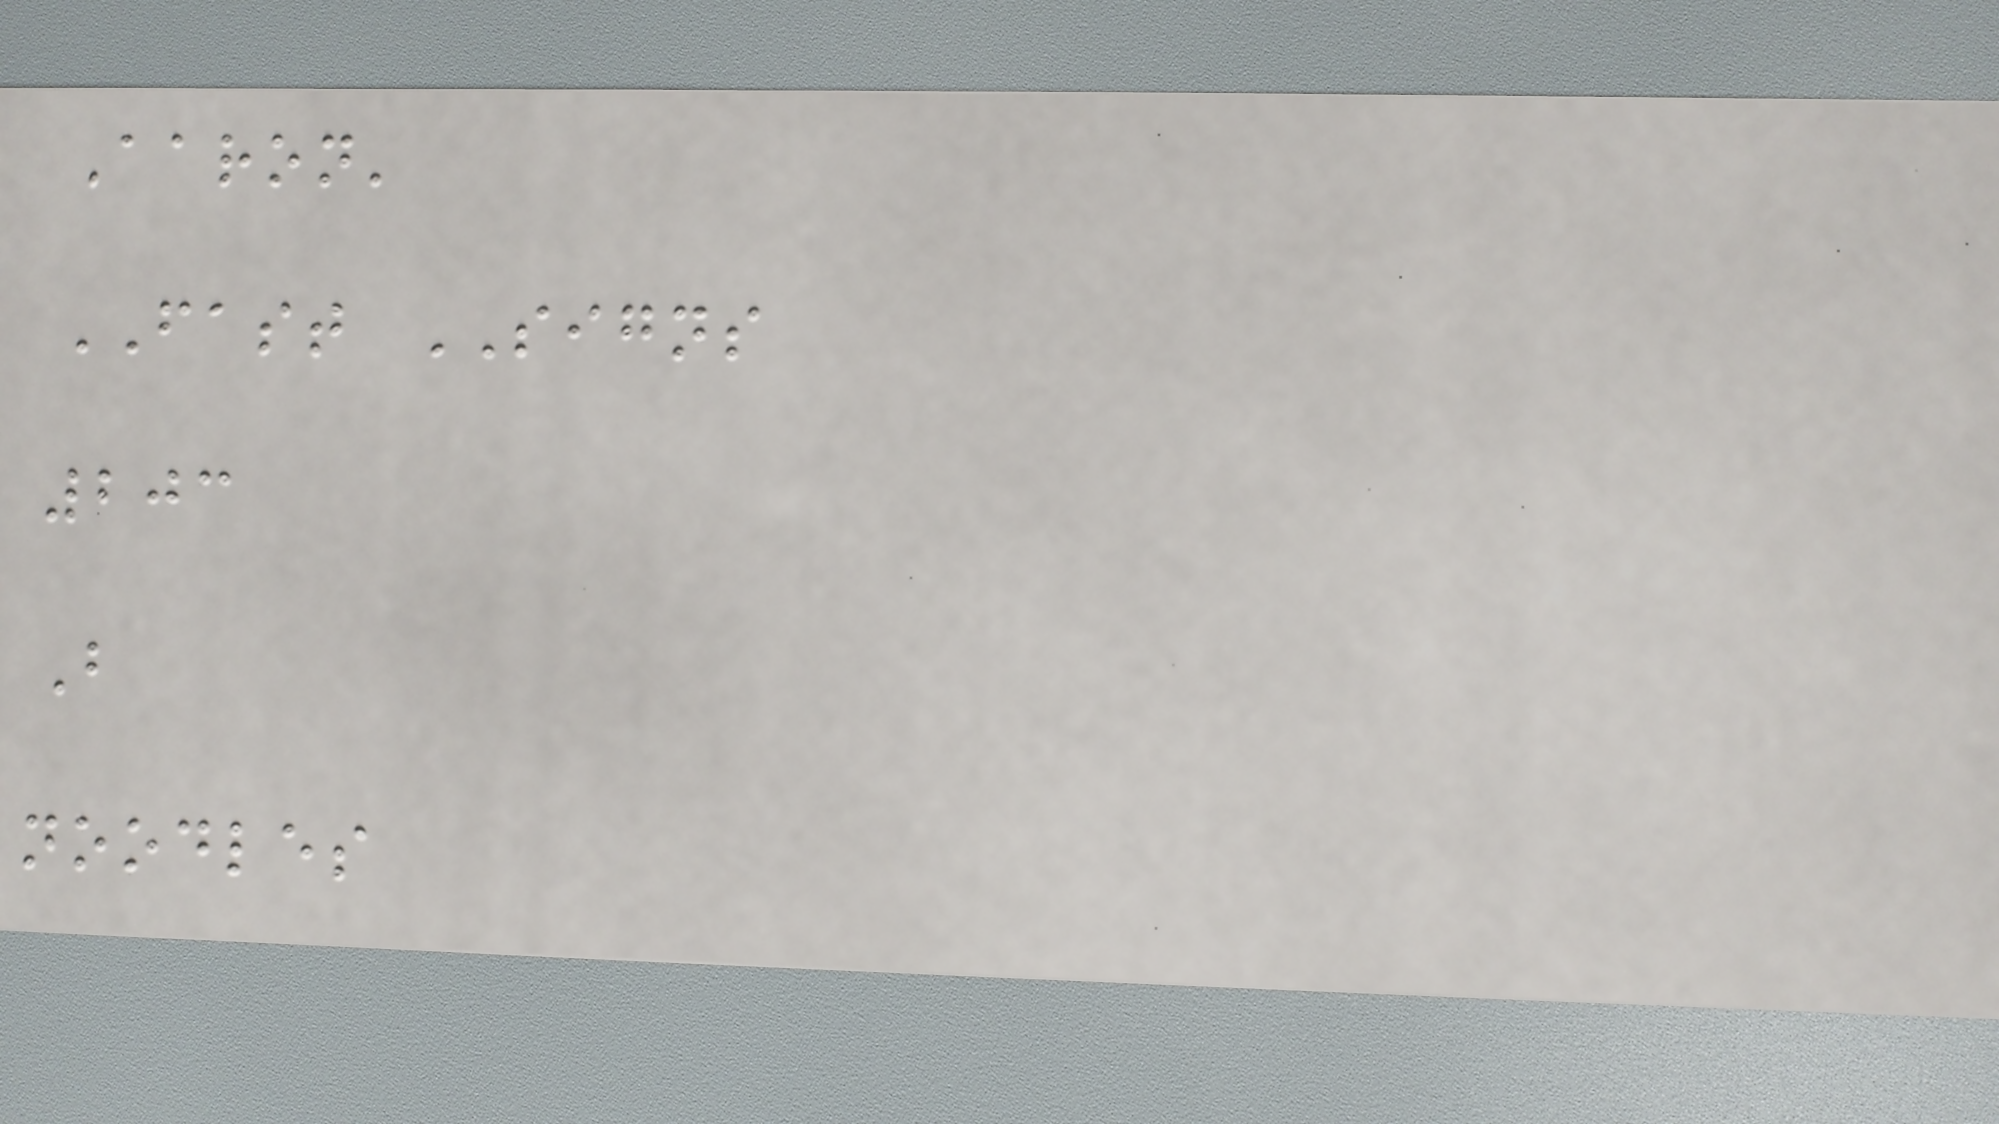Aaron'
FAST SIGNS
203
B
noodles
